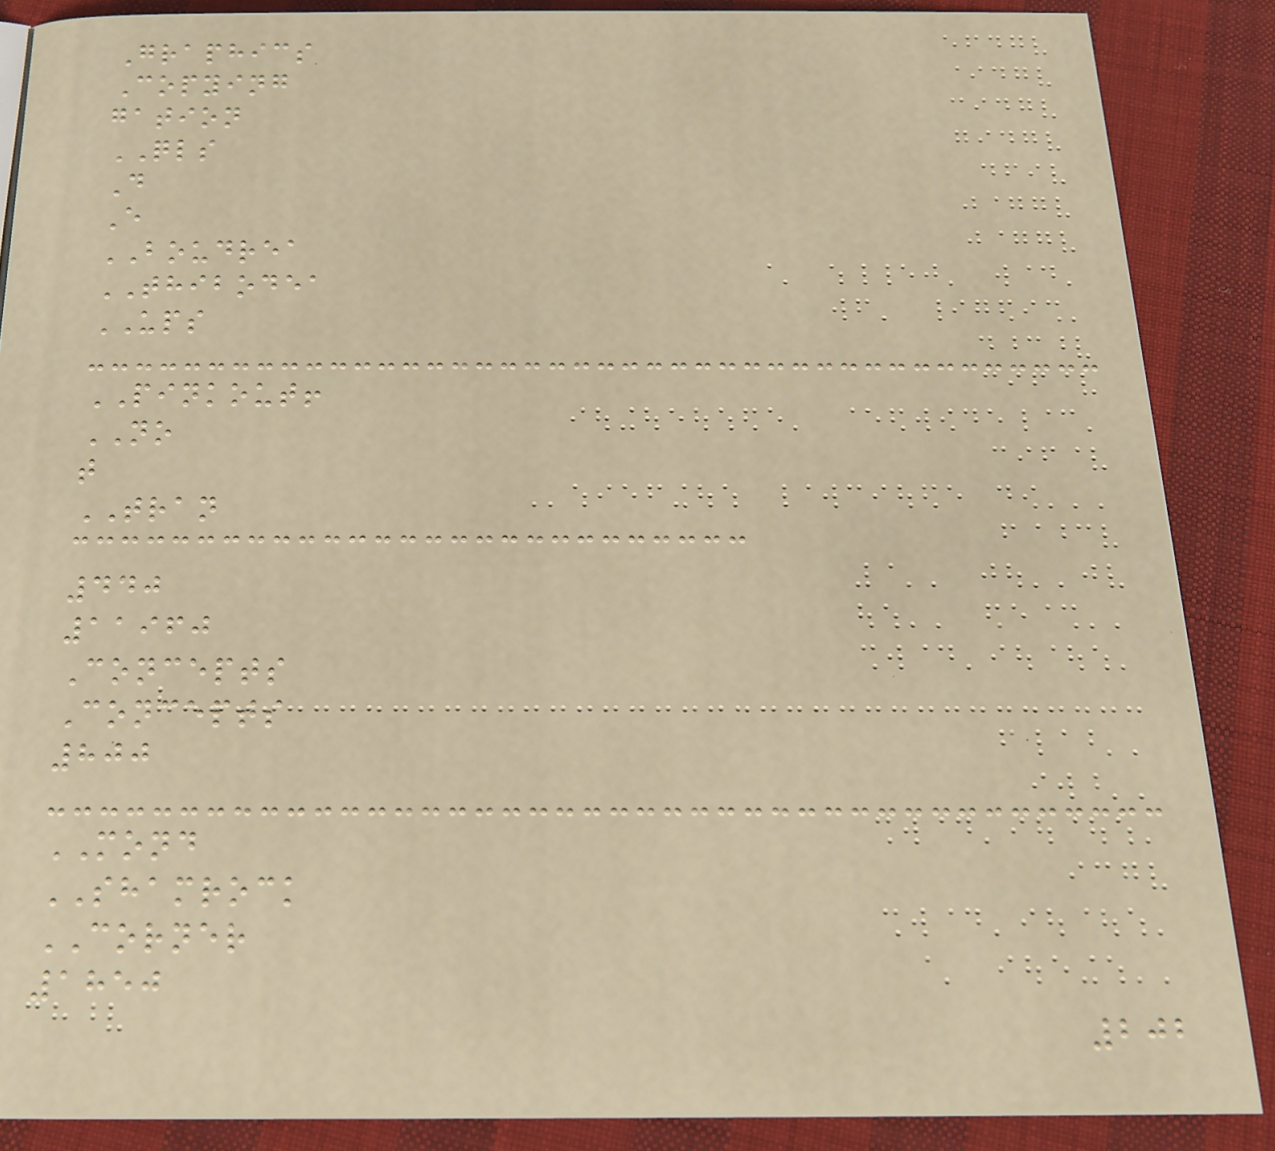Graphics
Copying
gation
QLS
D
E
BOUDREA
THIBODEA
UPS
PINKOUT!
NO
t
TRAN
440
11960
Concepts
Concepts
800
MOND
SHAMROCK
CORNER
1850
202
